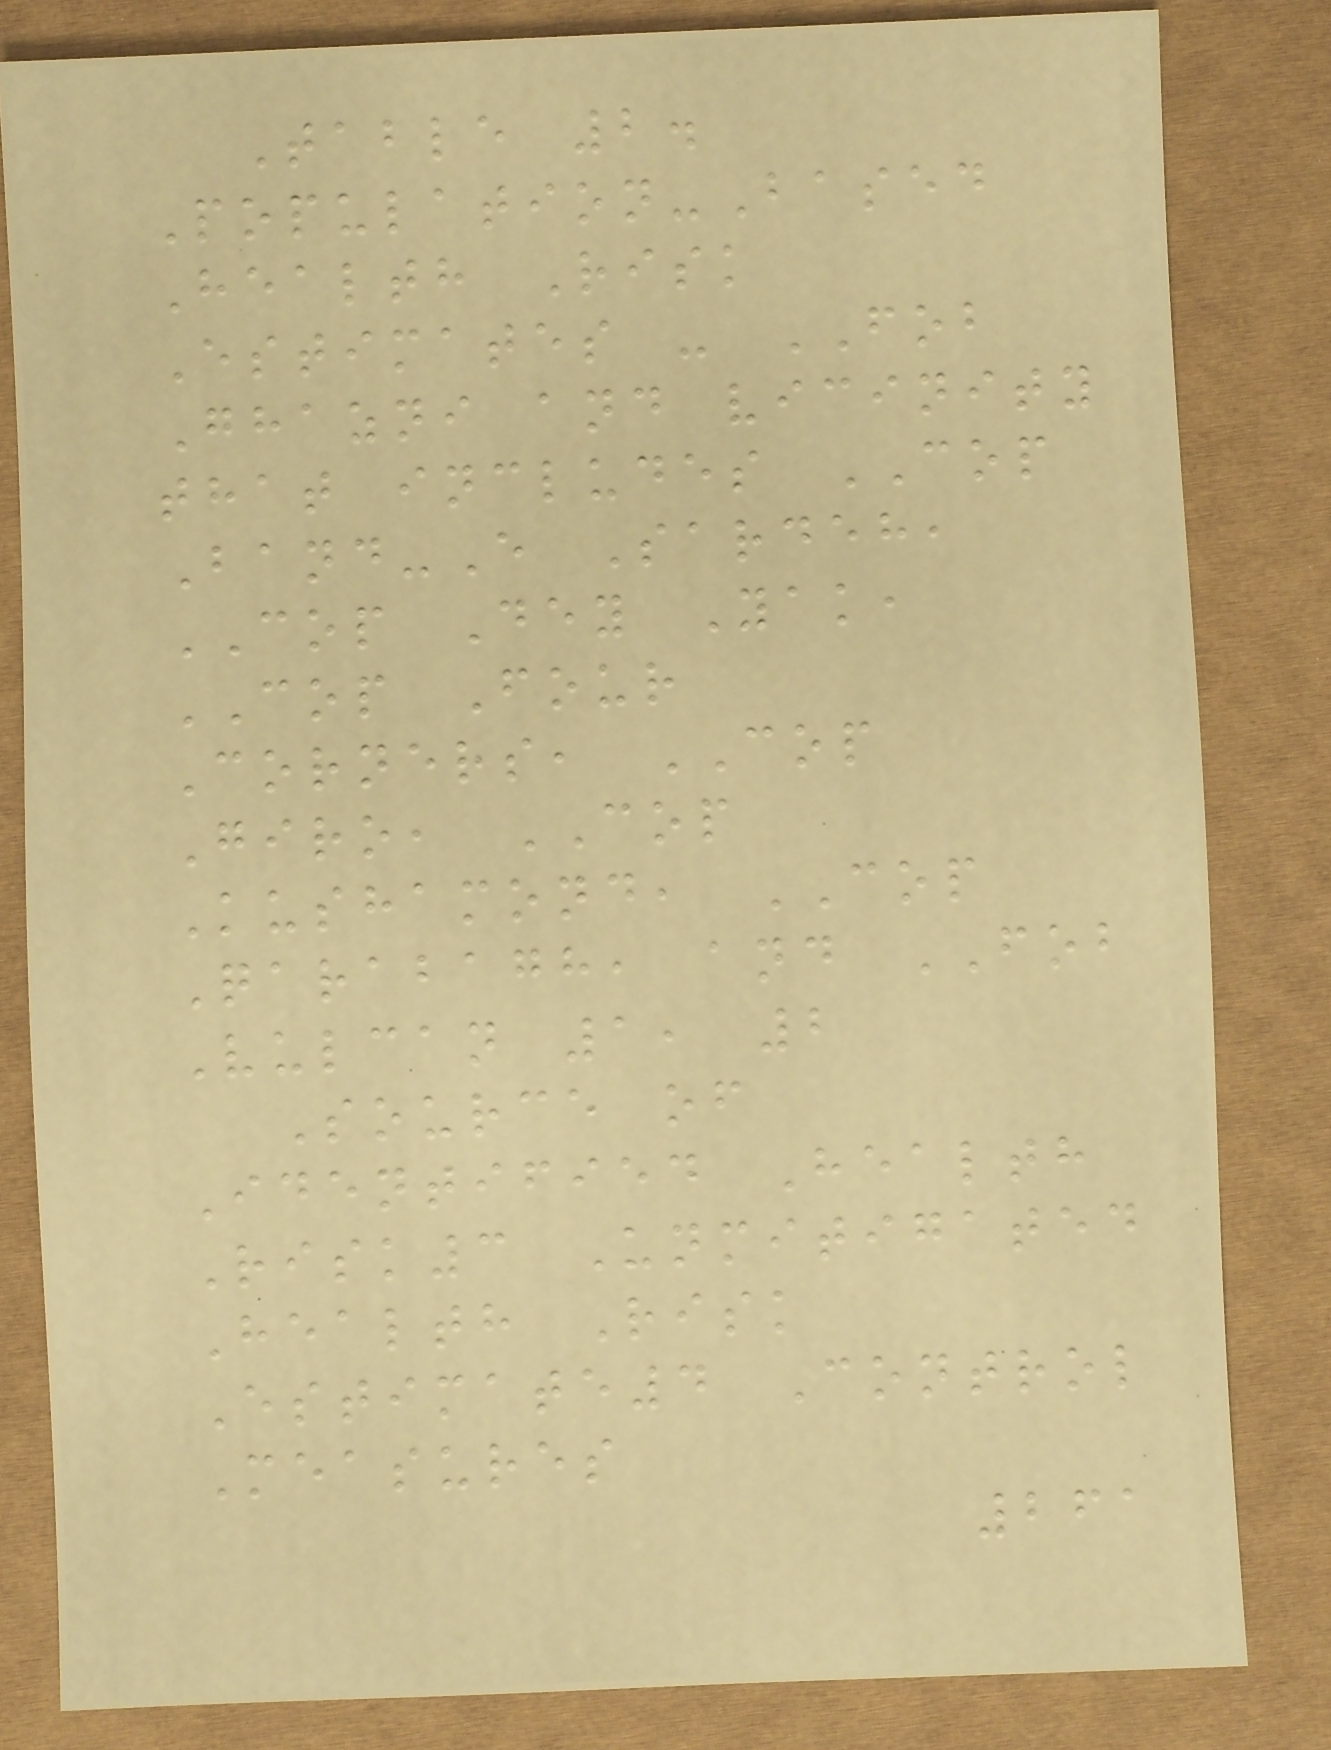Table 2.
Population-Based
Health Risk
Estimates - FOB
Ghazni and vicinity
that includes COP
Band-E Sardeh,
COP Dey Yak,
COP Four
Corners, COP
Giro, COP
Kushamond, COP
Qarabagh, and FOB
Vulcan 1, 2
Source of
Identified Health
Risk3 Unmitigated
Health Risk
Estimate4 Control
Measures
261
